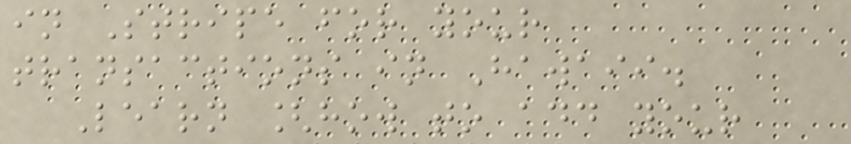in Stripe for your
transactions in Hawaii.
Learn [how to add your
